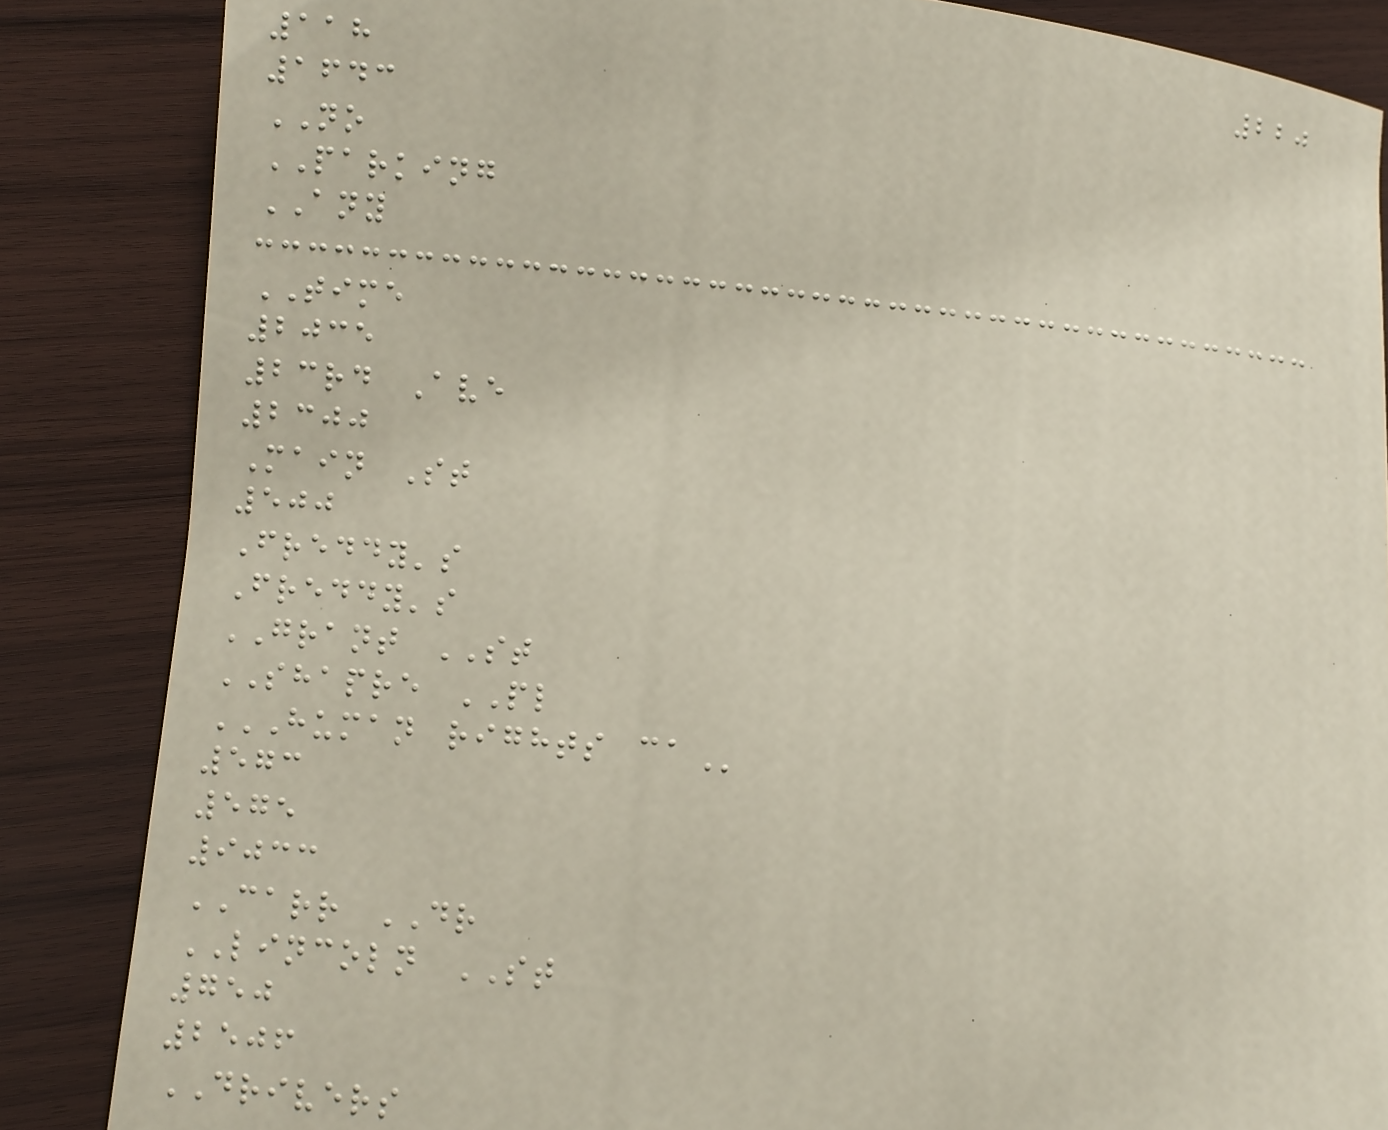220
118
1643
NO
PARKING
ANY
TIME
2035
23rd Ave
2300
Main St
500
Freddy's
Freddy's
GRANT ST
SHAPRE PL
HUMAN RIGHTS CA
573
575
9033
CARR DR
LINCOLN ST
750
2506
DRIVERS
